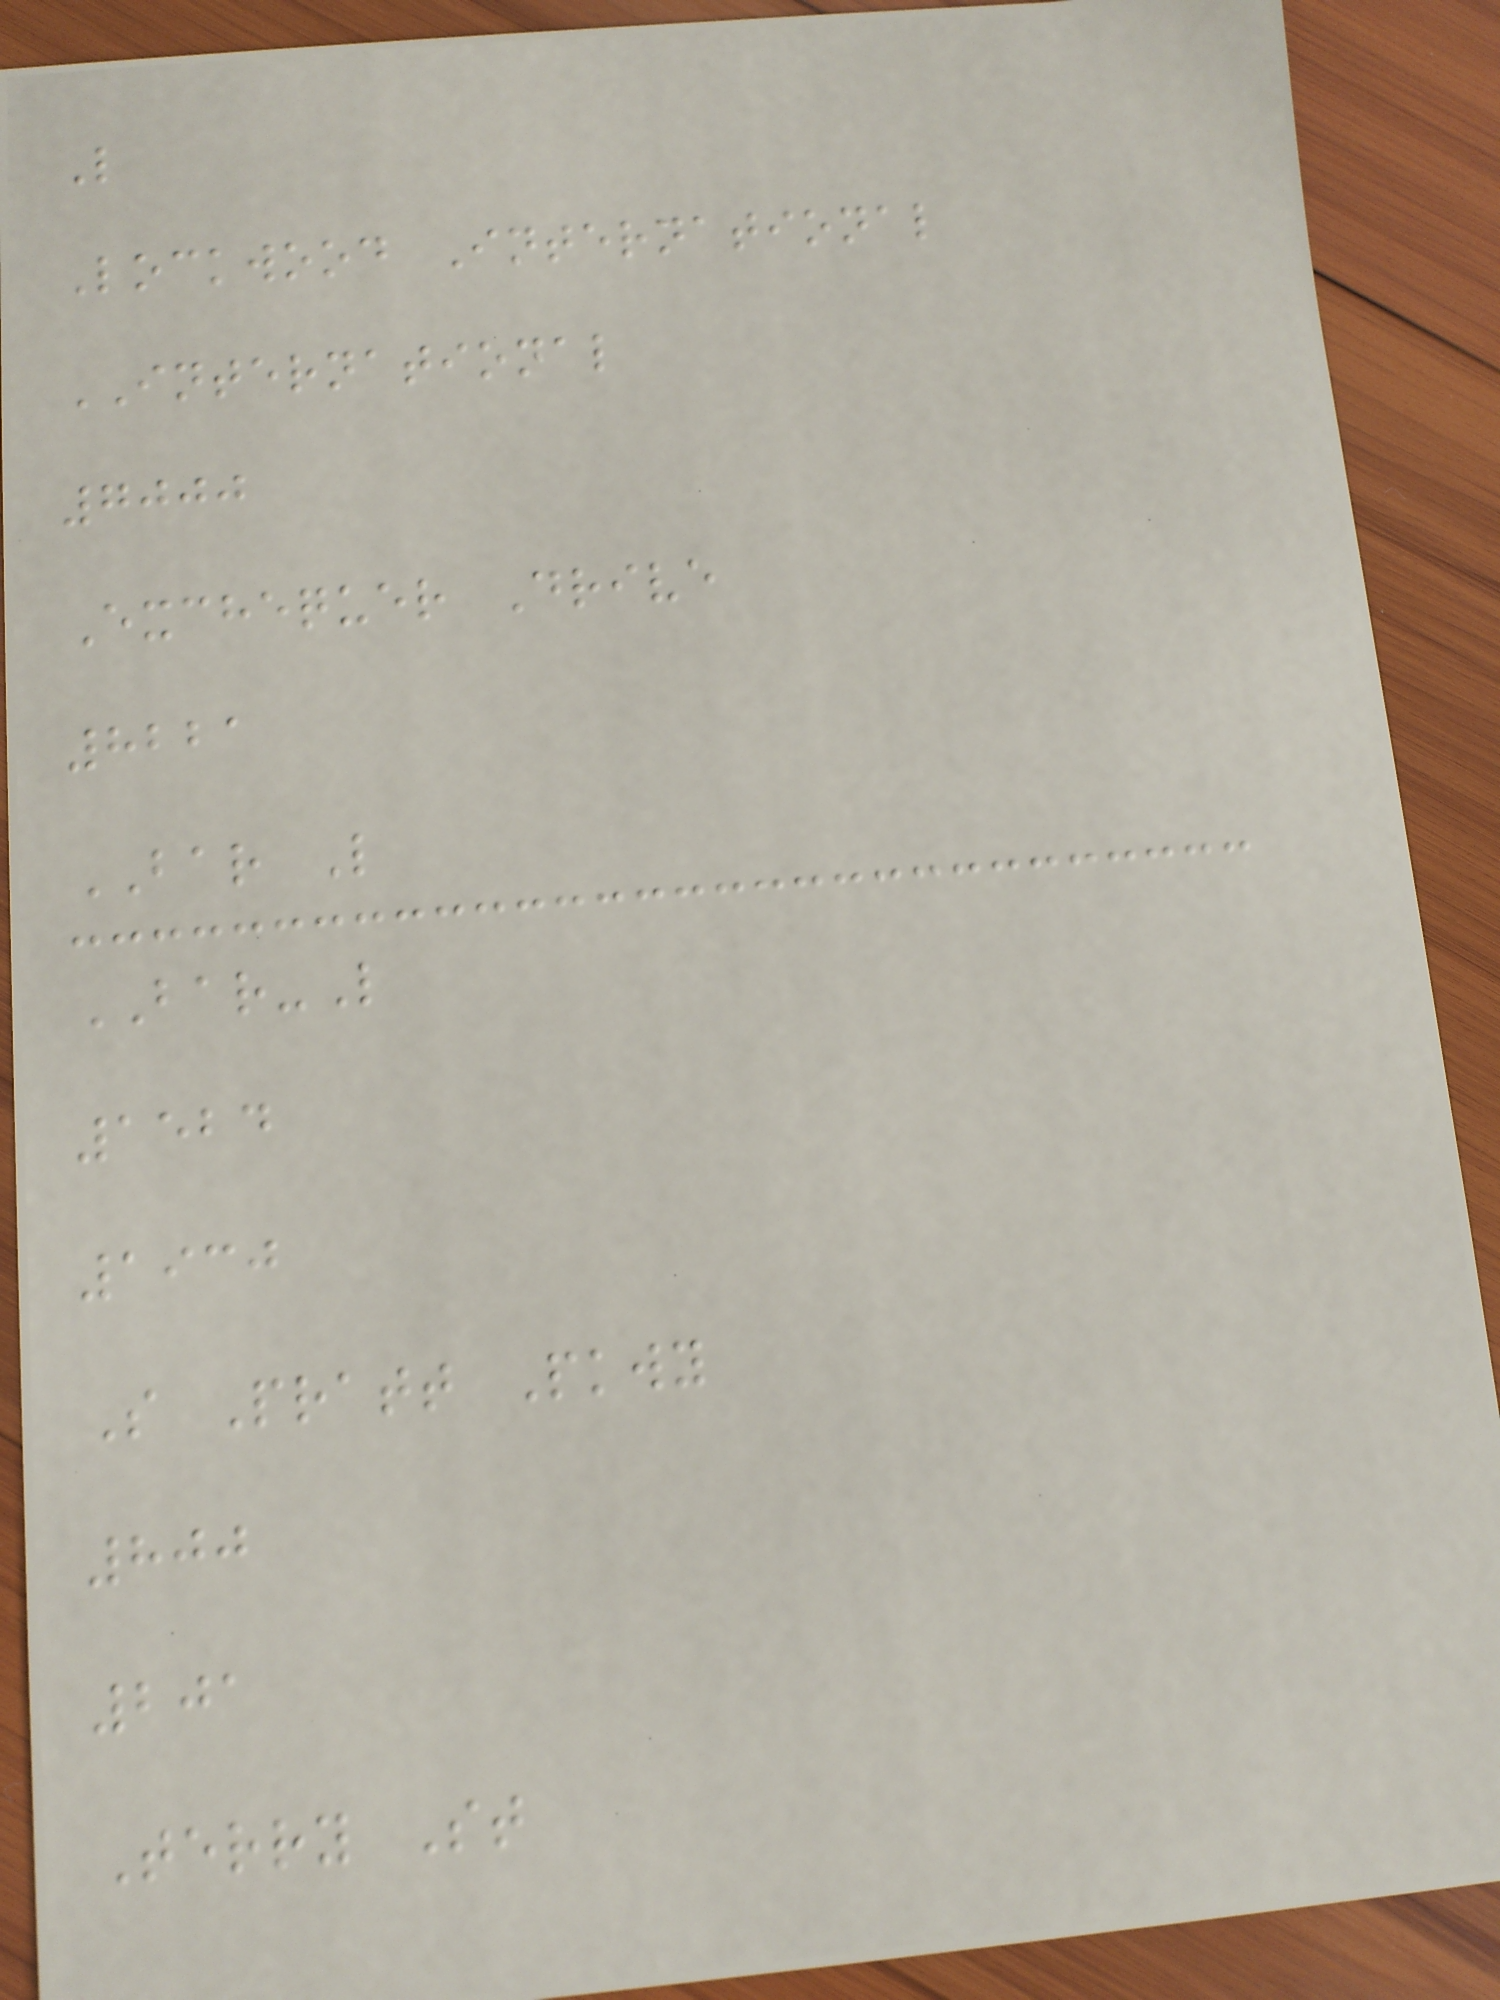L
Lockwood International
INTERNATIONAL
7000
Exchequer Drive
8221
BAR L
BAR-L
1524
1930
S Pratt Pkwy
800
201
Terry St
